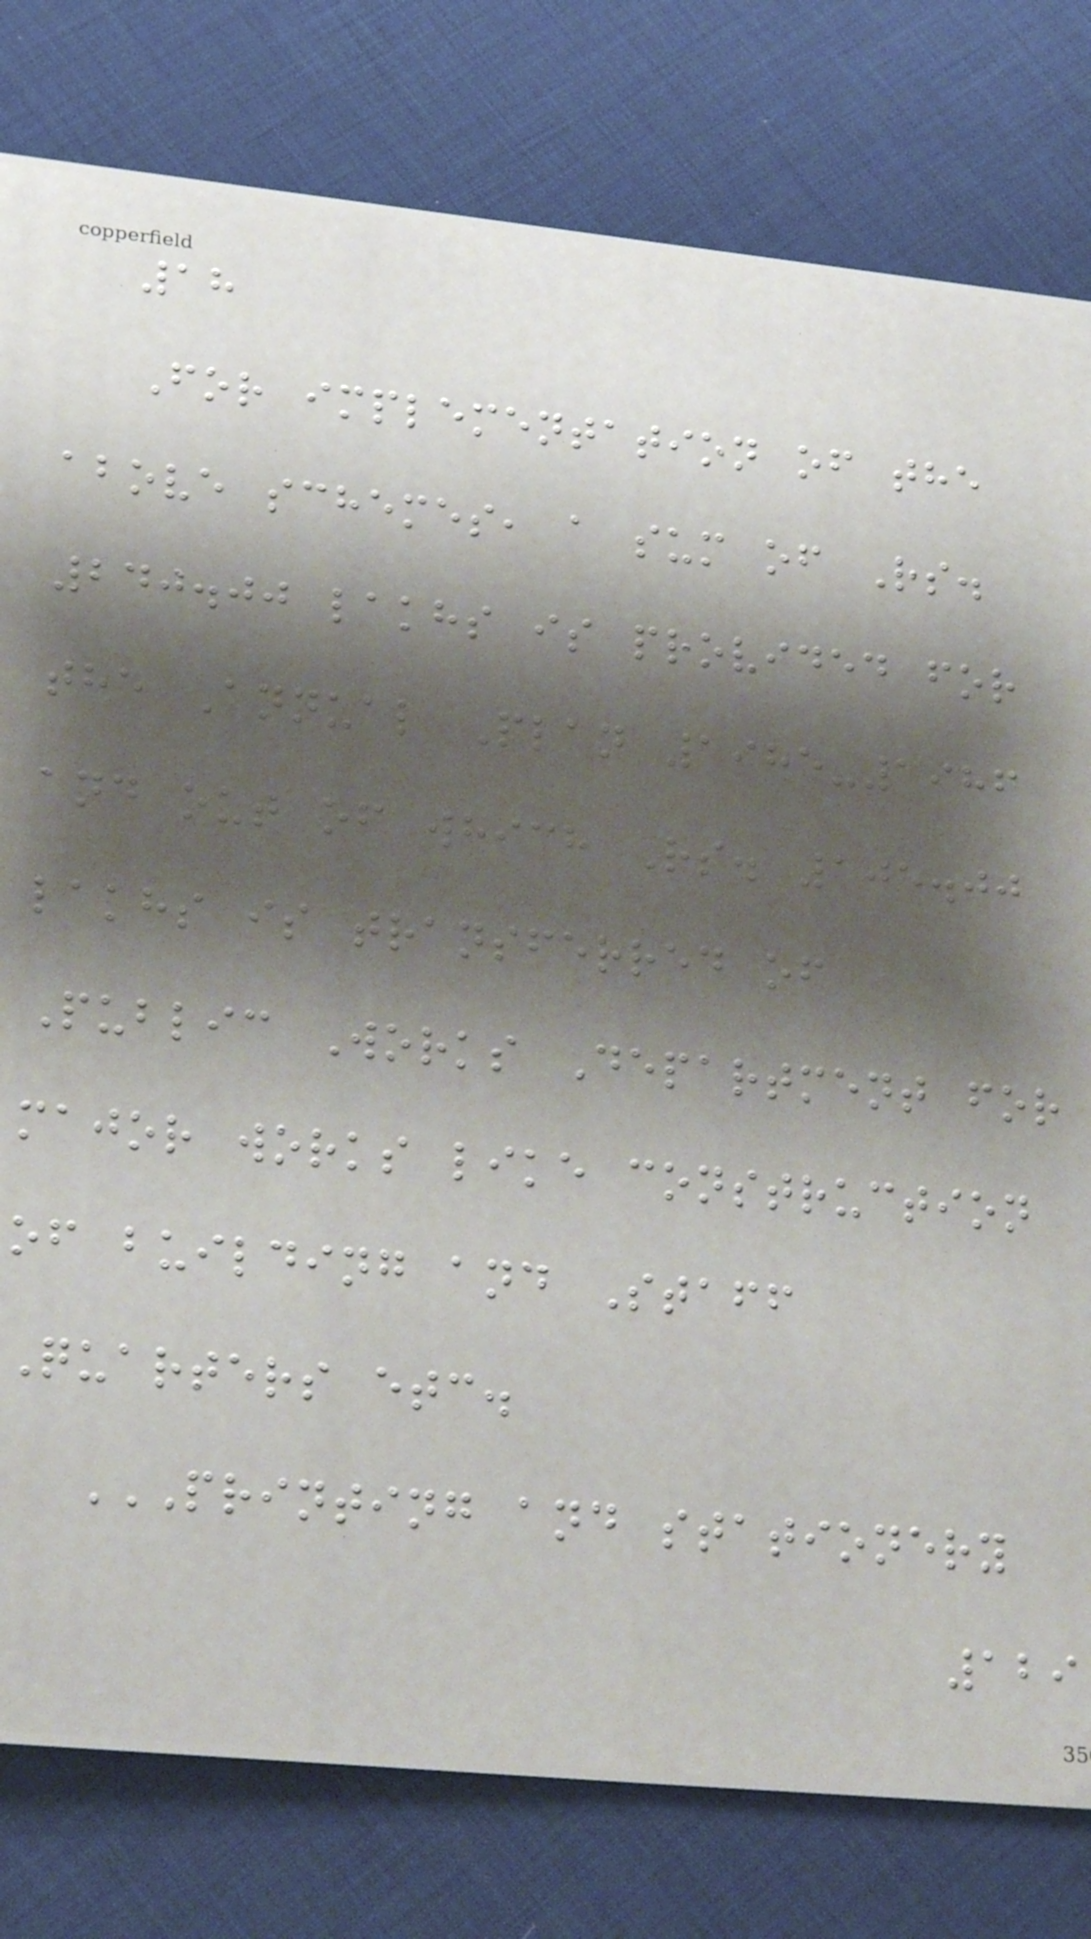18
For implementation of the
above schemes, a sum of Rs.
240.00 lakhs is provided for
the Annual Plan 1985-1986
and out of which Rs. 105.00
lakhs is transferred of
Public Works Department for
major works like construction
of building and Staff
Quarters etc.
PRINTING AND STATIONERY
129
